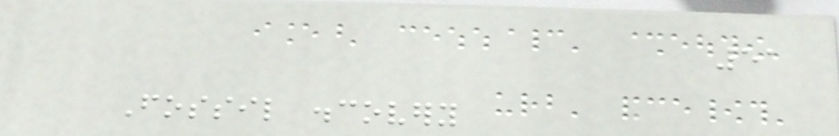51
Fossil discovery
